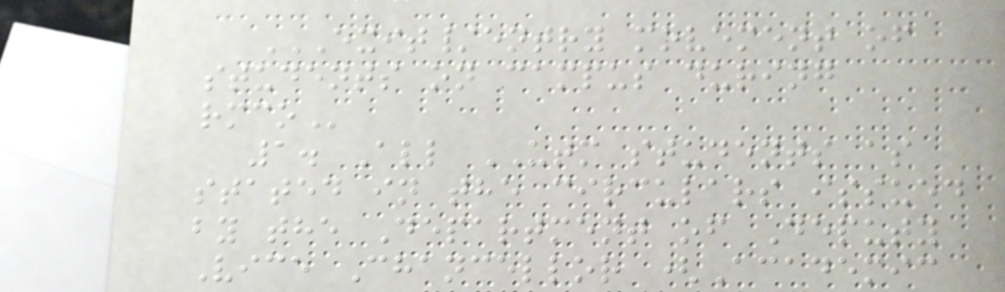EXIT/ENTRY MOVEMENT OF
STUDENTS ON CAMPUS DURING
RMCO
1. All UTM students as
stated in the circulars issued
by the Department of Deputy
Vice Chancellor (Academic
